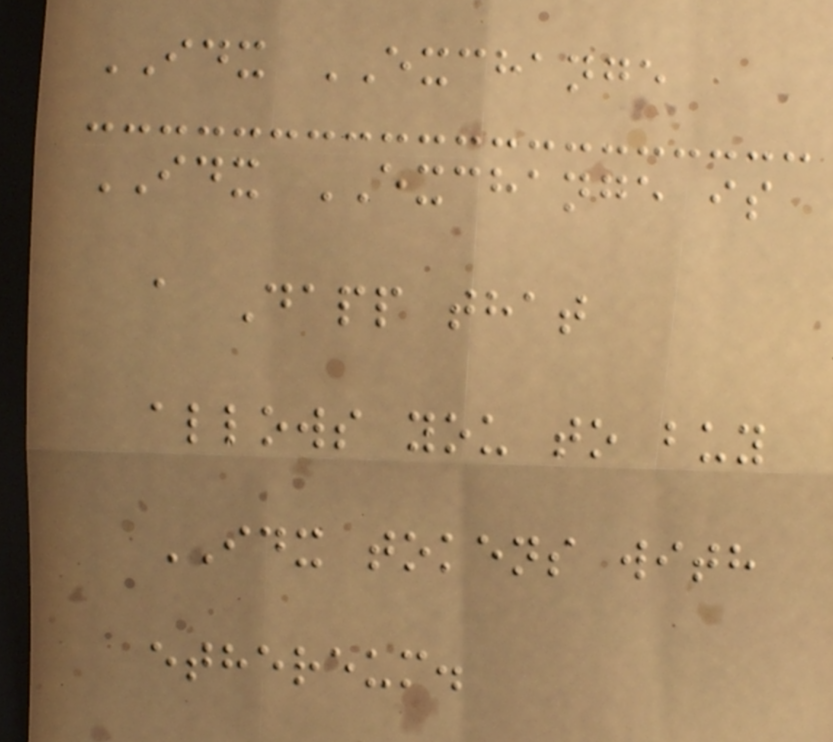IDX EXCHANGE
IDX EXCHANGE is
a Dapp that
allows you to buy
IDX tokens with
ethereum.
